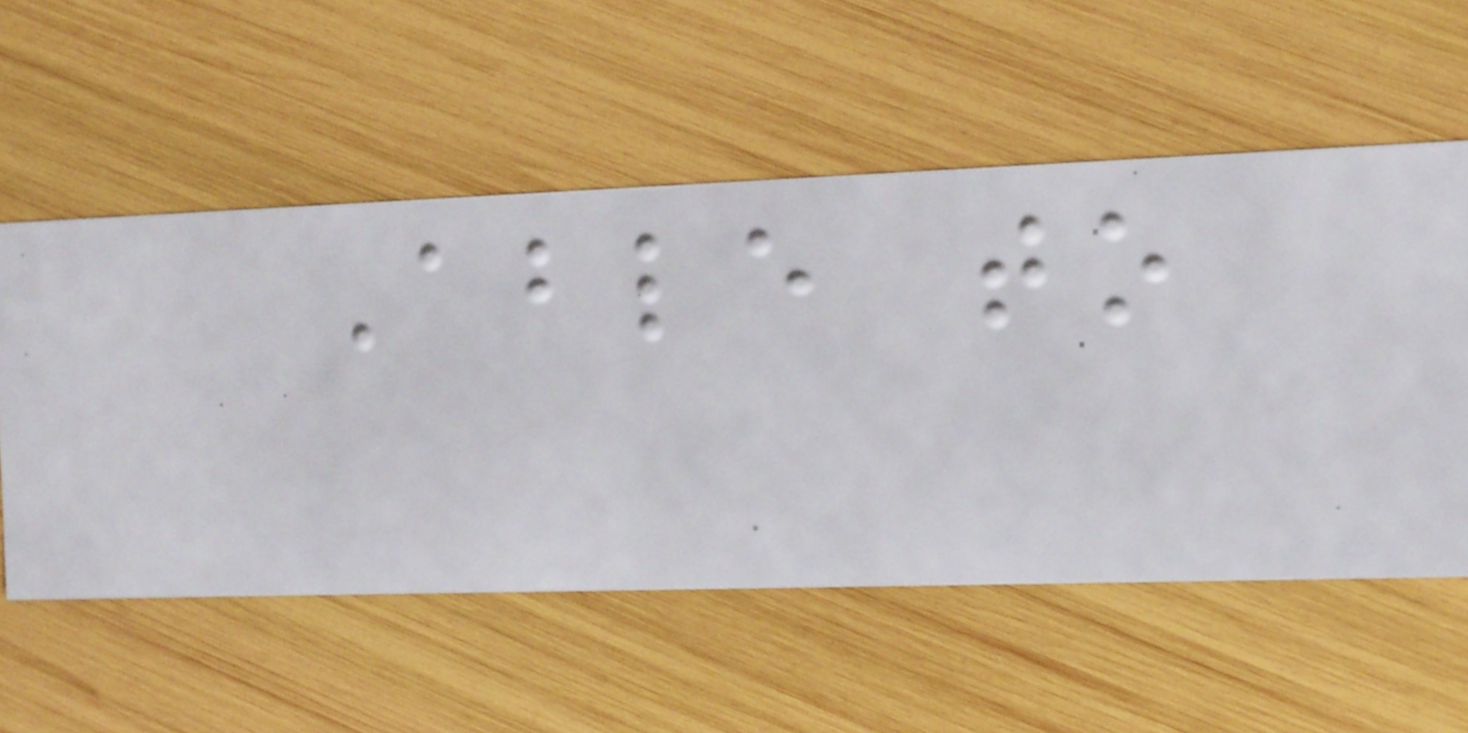Able to
